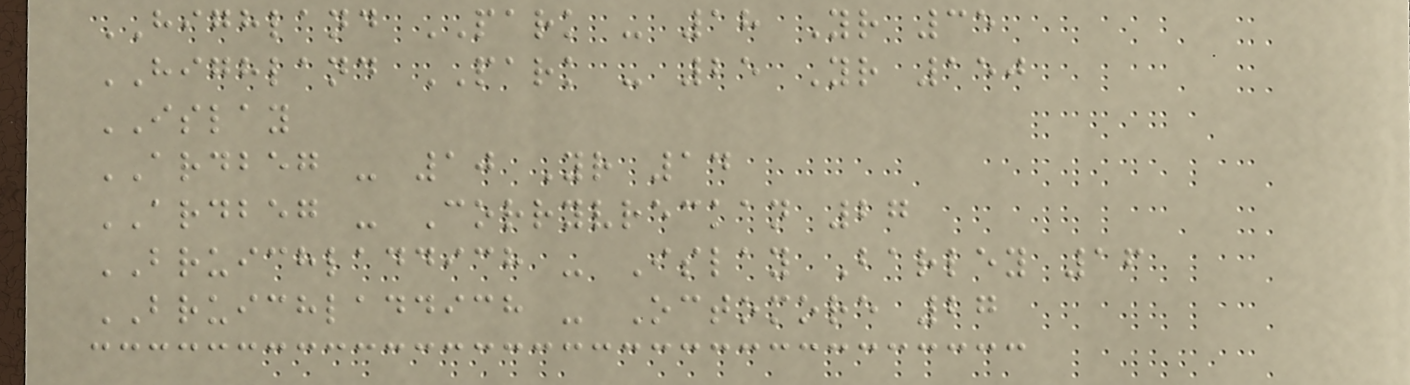HIGHLAND PARK - 18 Yr 35
HIGHLAND PARK - 25 Yr 150
ISLAY
ARDBEG - 10 Yr 14
ARDBEG - Corryvreckan 27
BRUICHLADDICH - Islay Barley 16
BRUICHLADDICH - Octomore 27
